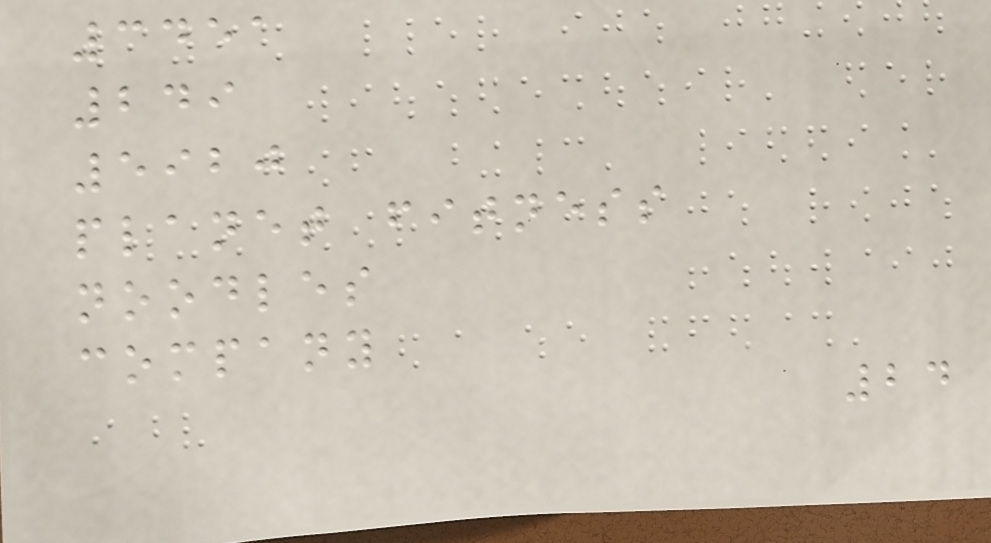3451
249
5920
planet fitness
noodles
company
24
